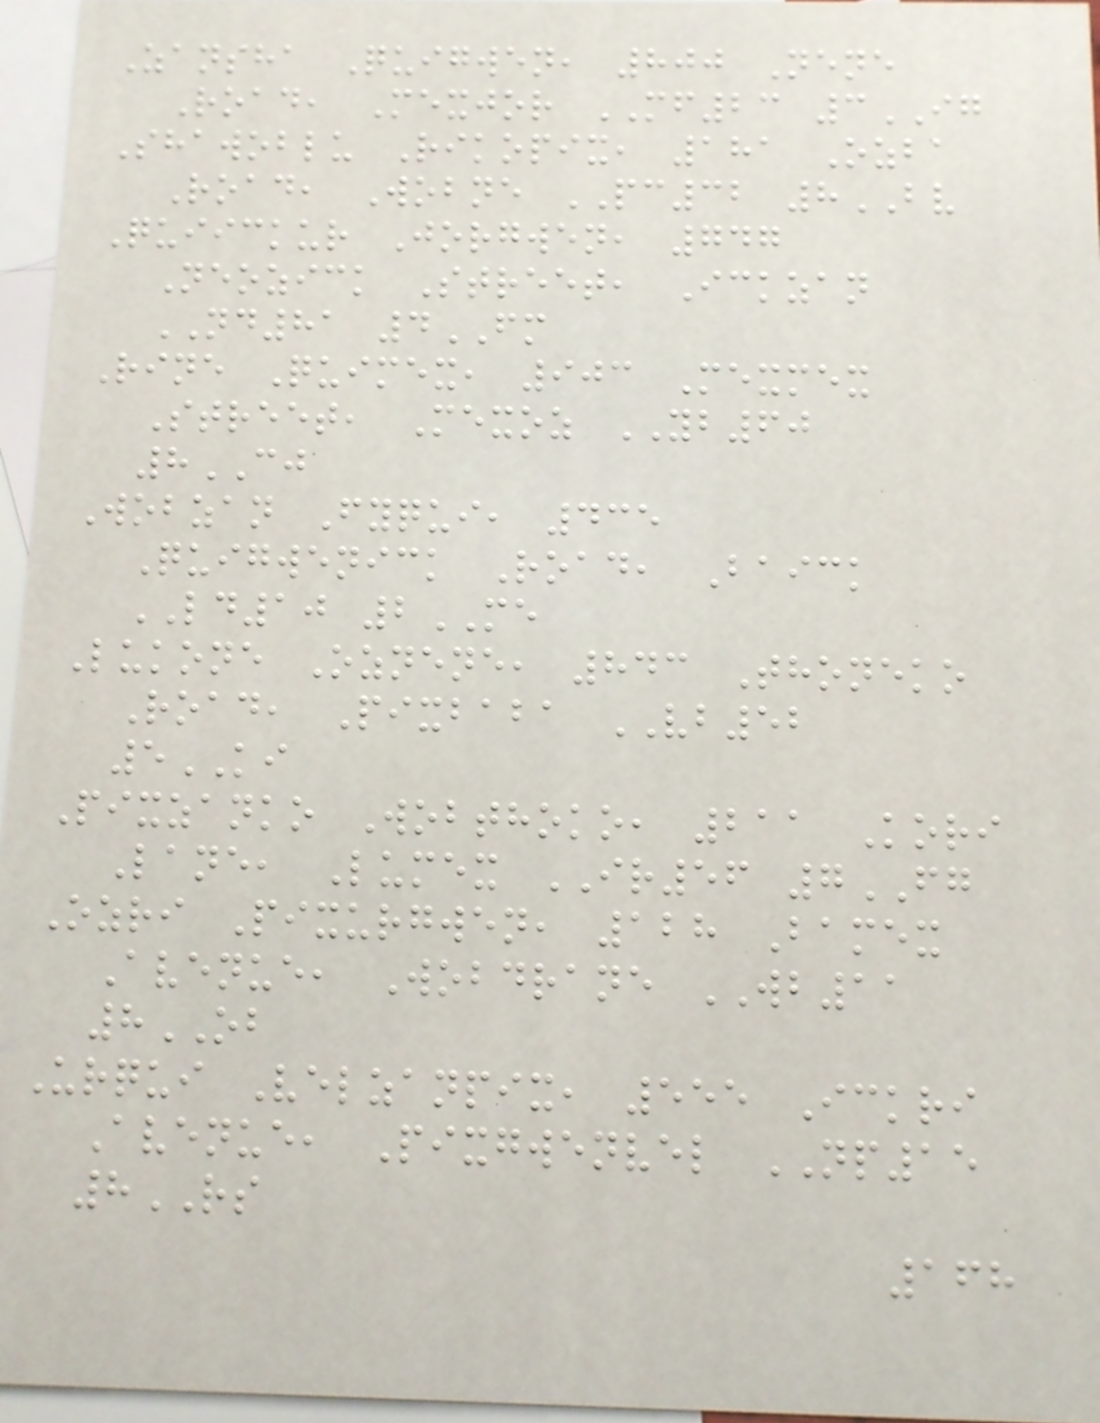Zansha Quigwen, 800 Nene
Road, Mexjor MF23 3IG
Shawoblu Rikopix, 181 Ozba
Road, Wobne PC32 8BV
Quiickur Jorgwen, 747
Neozick Street, Ickzan
ND81 4FM
Rine Quimex, 903 Mexmex
Street, Mexoz YB60
8CJ
Wobzan Fyqui, 435
Quigwenick Road, Baick
LD10 2ME
Lukone Oznene, 843 Thoneko
Road, Pixbaba VB52
5KI
Pixzanko Wobthoko, 211 Kori
Lane, Lumex IR56 7FG
Ozri Pixurgwen, 128 Bamex
Avenue, Wobdrane WB11
8OB
Urqui Velzanpix, 555 Ickri
Avenue, Pixgwenvel NP15
8RS
168
